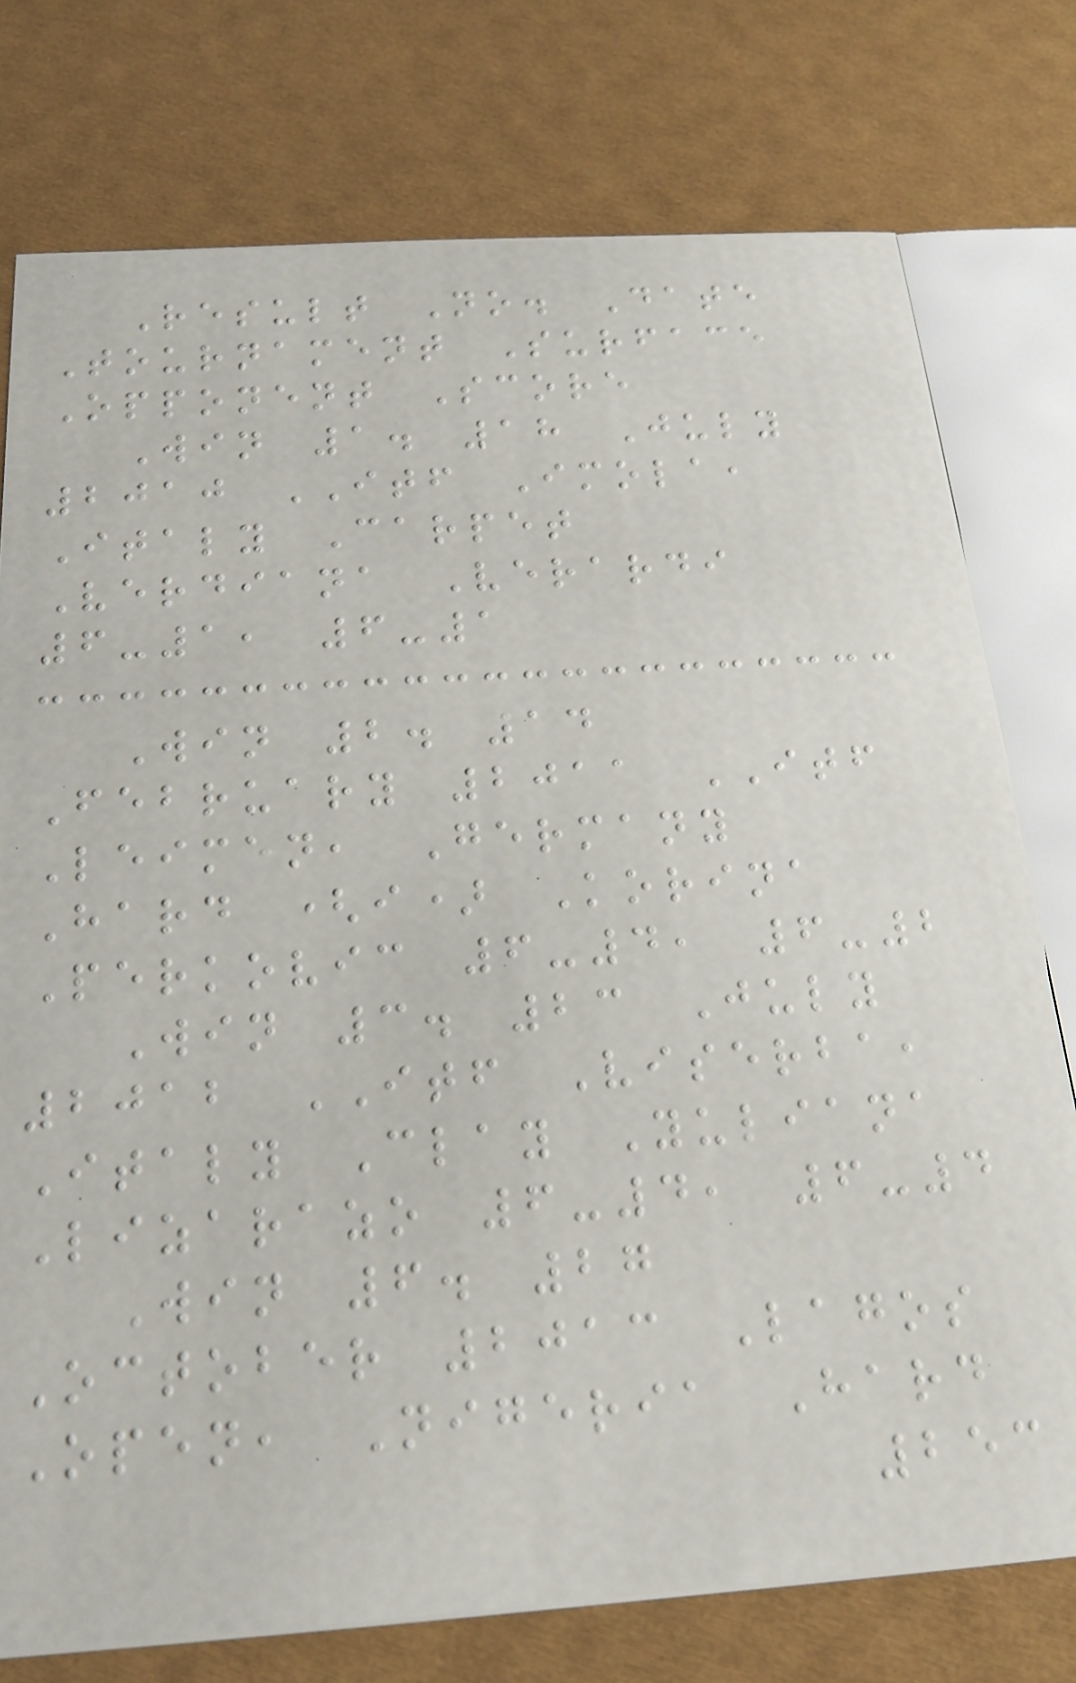Result No. Date
Tournament Surface
Opponent Score
Win 1. 18 July
2010 ITF Imola,
Italy Carpet
Verdiana Verardi
6-1, 6-1
Win 2. 14
February 2011 ITF
Leimen, Germany
Hard (i) Korina
Perkovic 6-4, 6-2
Win 3. 23 July
2012 ITF Viserba,
Italy Clay Yuliana
Lizarazo 6-4, 6-4
Win 6. 27
October 2013 Lagos
Open, Nigeria Hard
253
